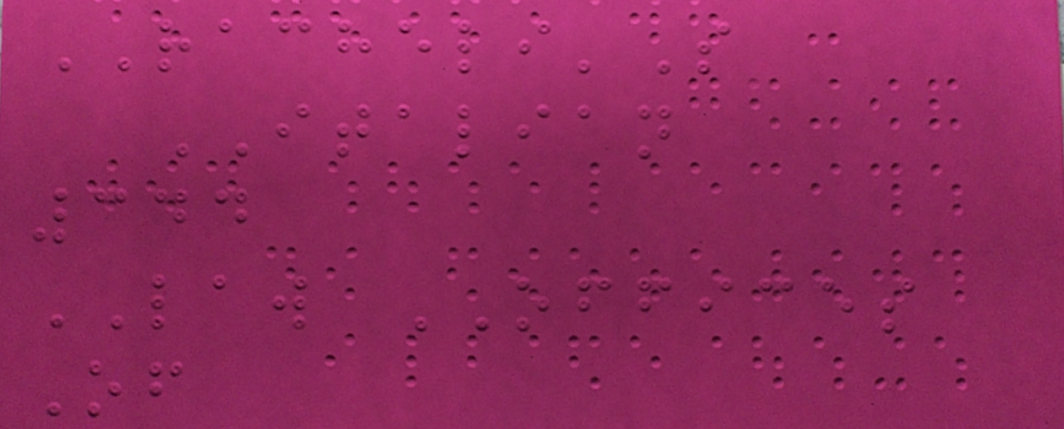RACHELI'S
ITALIAN
344
LAW OFFICES
Of
